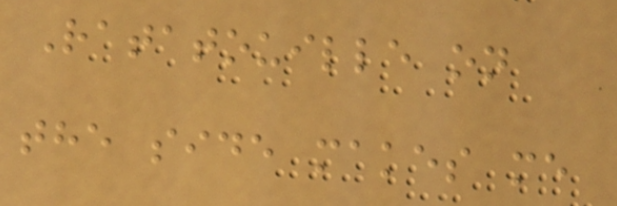Ratatouille on
the side makes me
